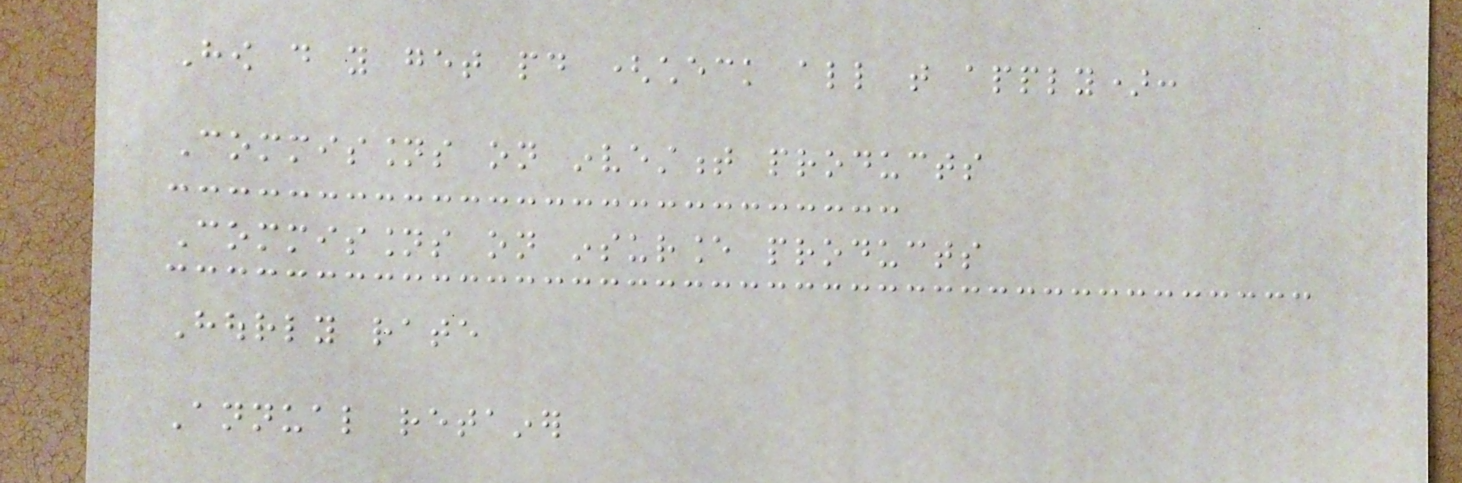How do you get paid (check all that apply):
Commissions on investment products
Commissions on insurance products
Hourly rate
Annual retainer
